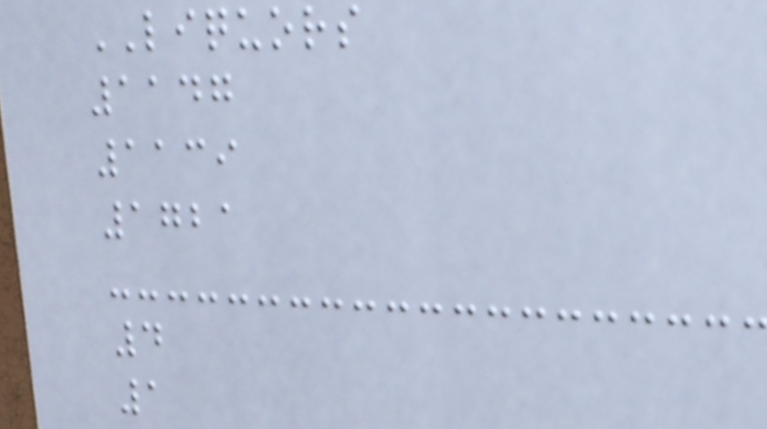LIQUORS
1147
1139
1721
4
1
